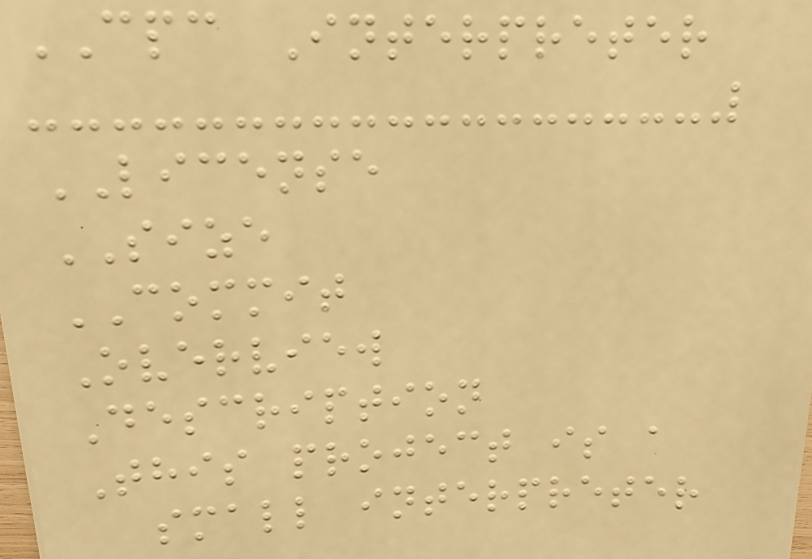CPC Interpreter
LICENSE
SIZE
COMMIT
Overview
Description
This project is a
small interpreter
